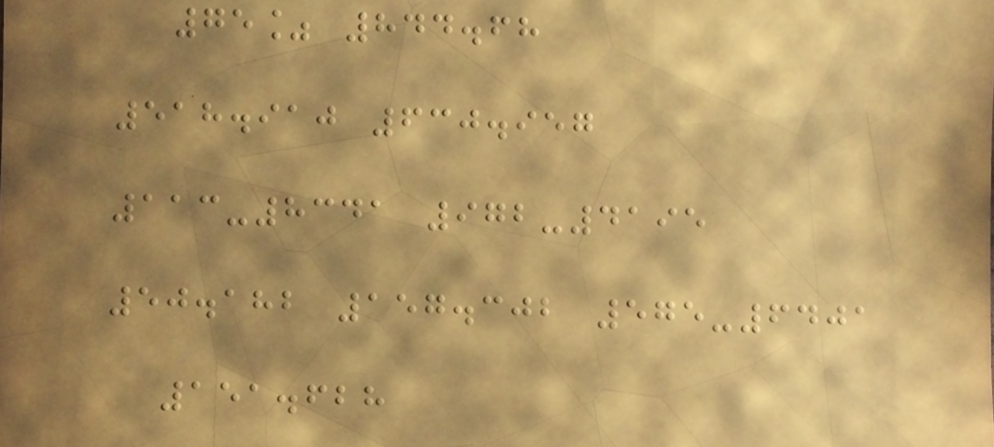75% 844.68
518.910 630.957
113-8341 972-4195
50.182 157.302 575-6401
151.628
